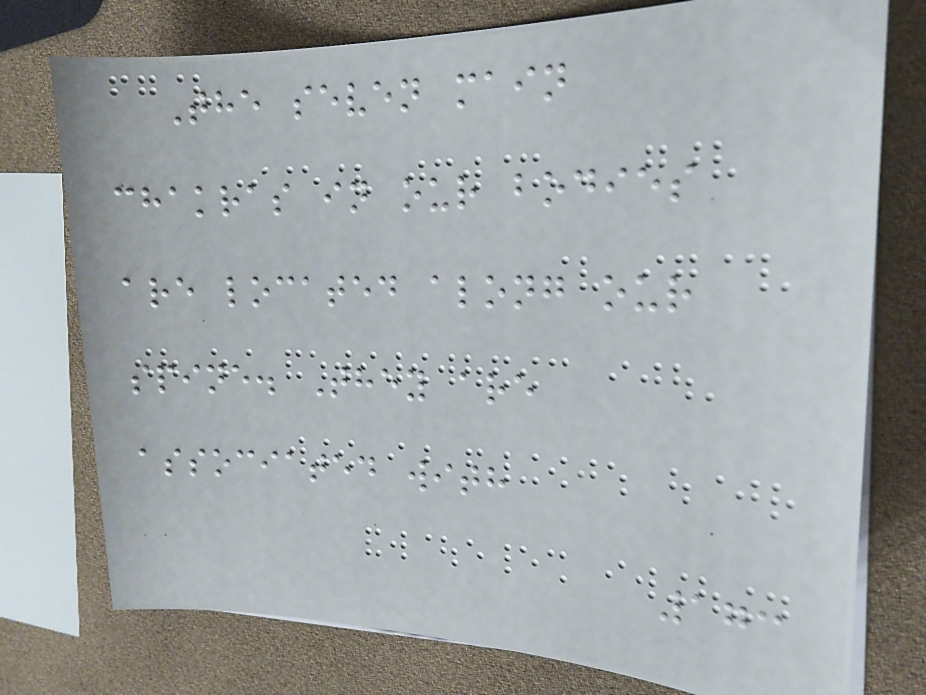The seven main
chakras in our bodies
are located along our
spine. They are
associated with
173
